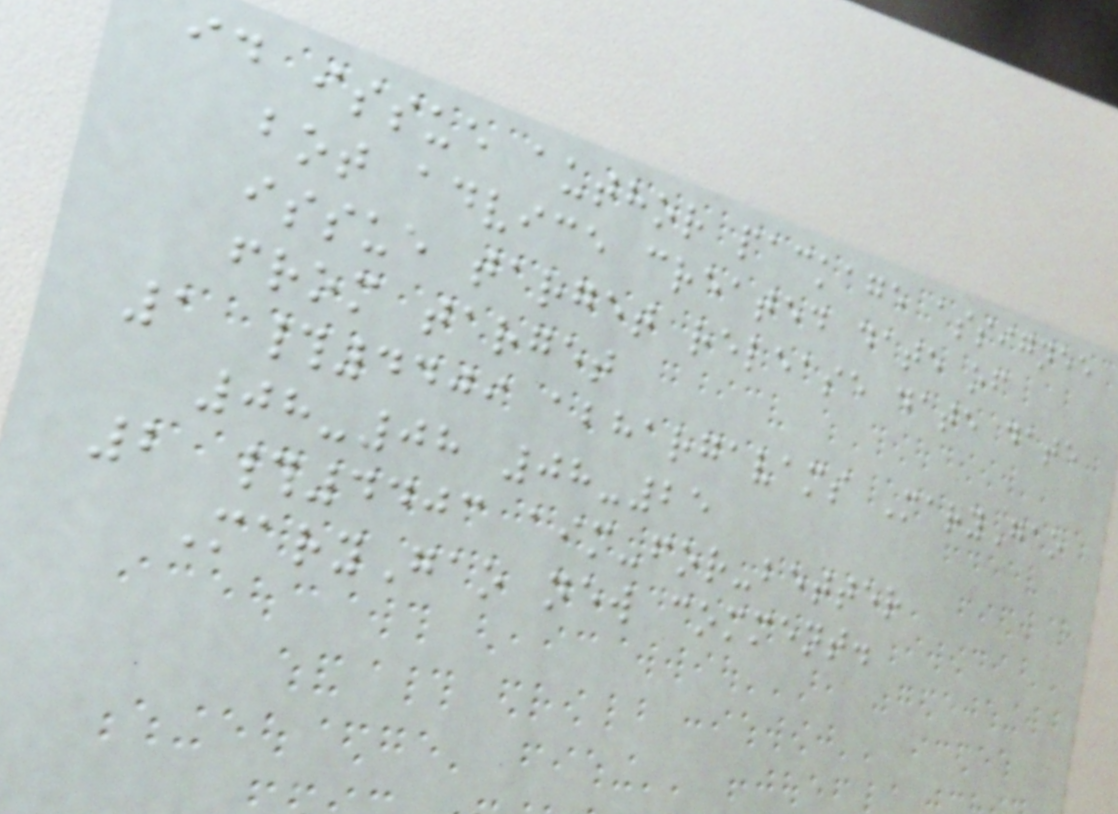id issue author package assignee
bot advice created date of
issue target release date date
from target
1 #4409 abhargavams MaryGao
08-08 08-25
2 #4403 aim-for-better
MaryGao new comment.
